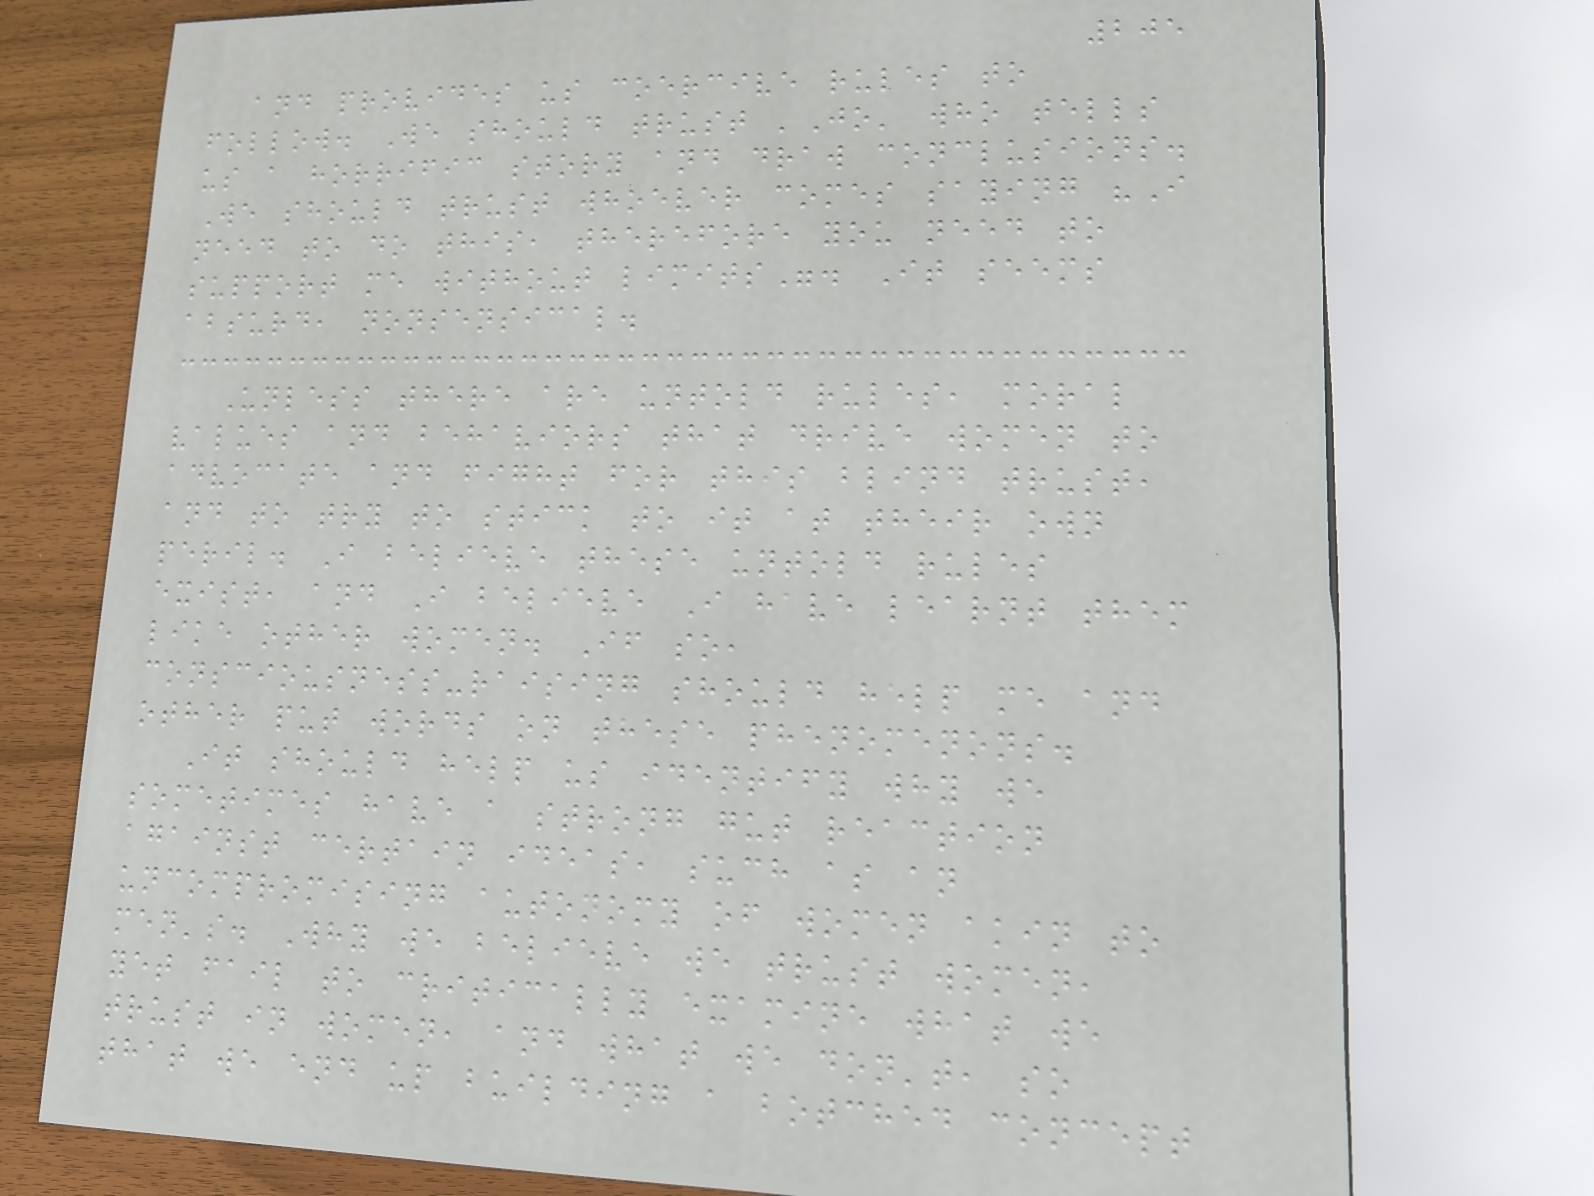205
and provides us coercive rules to
follow. We should trust 'Jo' who tells
us a horrific story and draw conclusions.
We should trust whoever comes saying "I
need to do this, therefore you need to
support me without limits". It seems
absurd, nonsensical.
Unless there are untold rules, moral
values and behaviors that drive women to
advocate and fight for this blind trust,
and to try to stick to it at their own
peril. I believe these untold rules
exist, and I believe I have learnt them
like other women. If so,
consciousness-raising should help me and
other put words on these phenomenons.
It should help us identify why we
sometimes have a strong gut reaction
against certain ideas, such as an
uncompromising autonomy of women akin to
men's. Why we believe we trust women,
yet fail to critically examine what we
trust in women, and what we don't, so
that we end up building a botched concept
